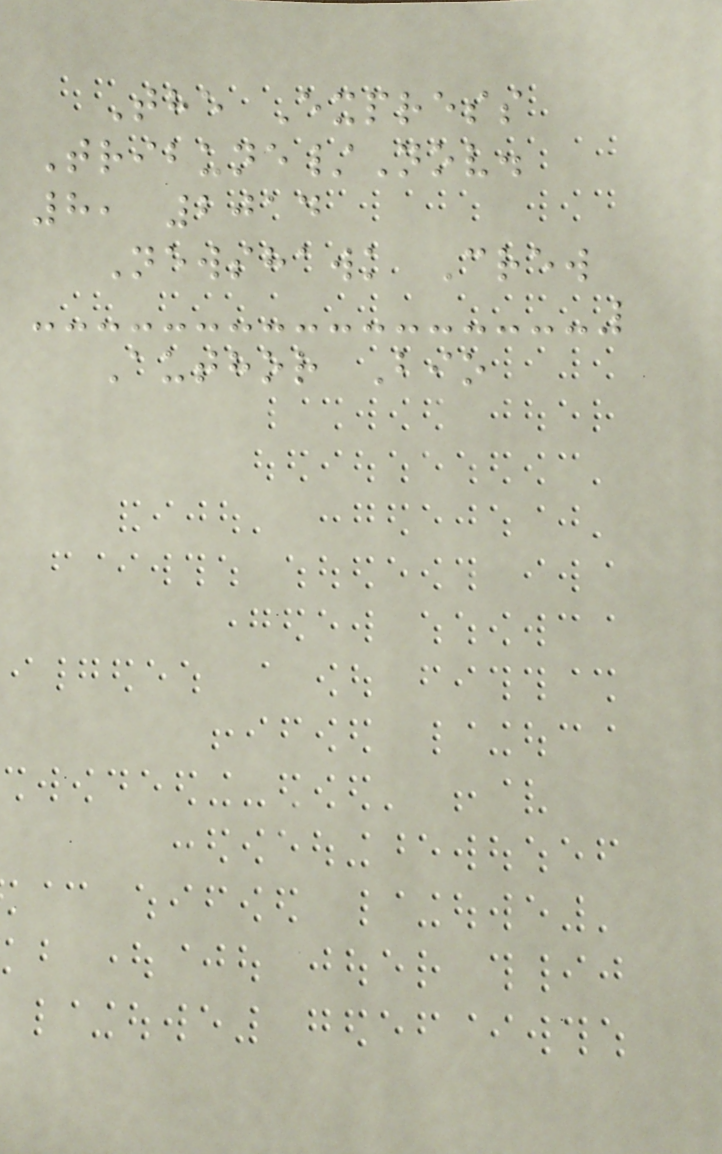The Express
Tribune/Nov.
8, 2014
Newshawk Crew
Author Bio
